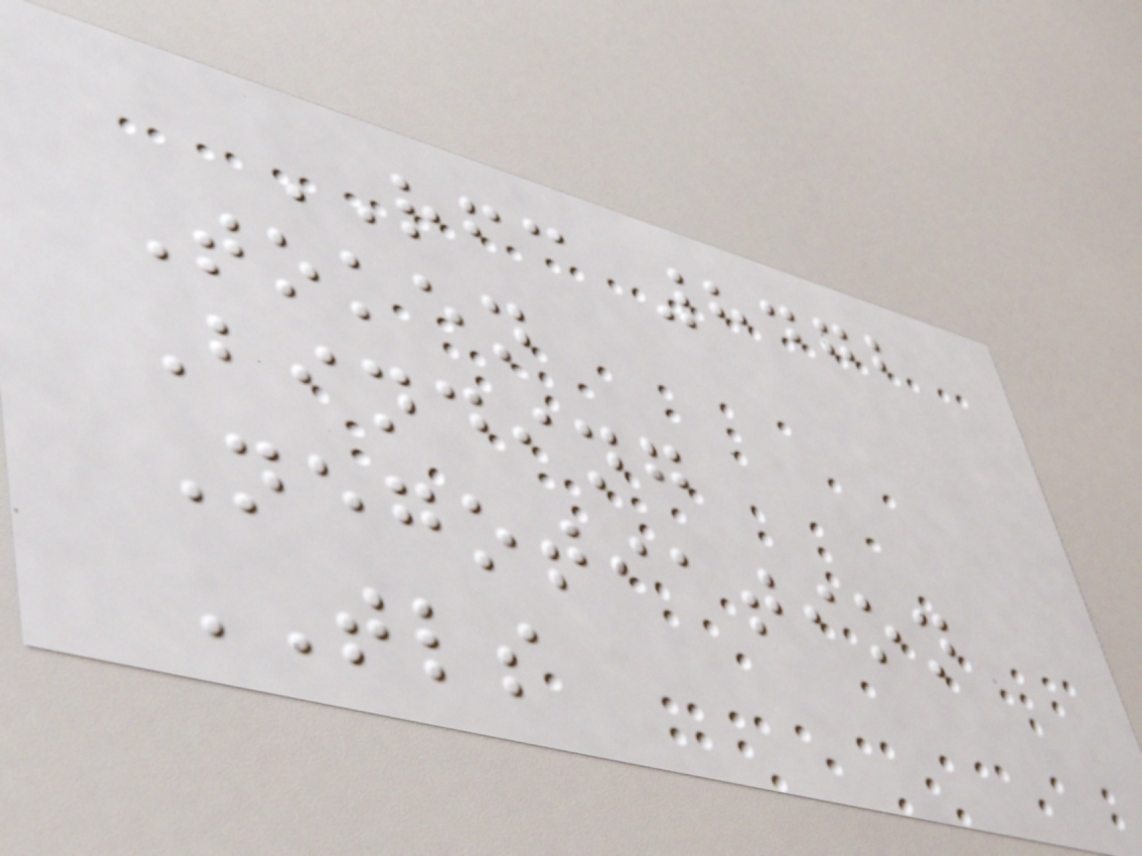RFC 8472
Token
Binding
Negotiation
TLS
